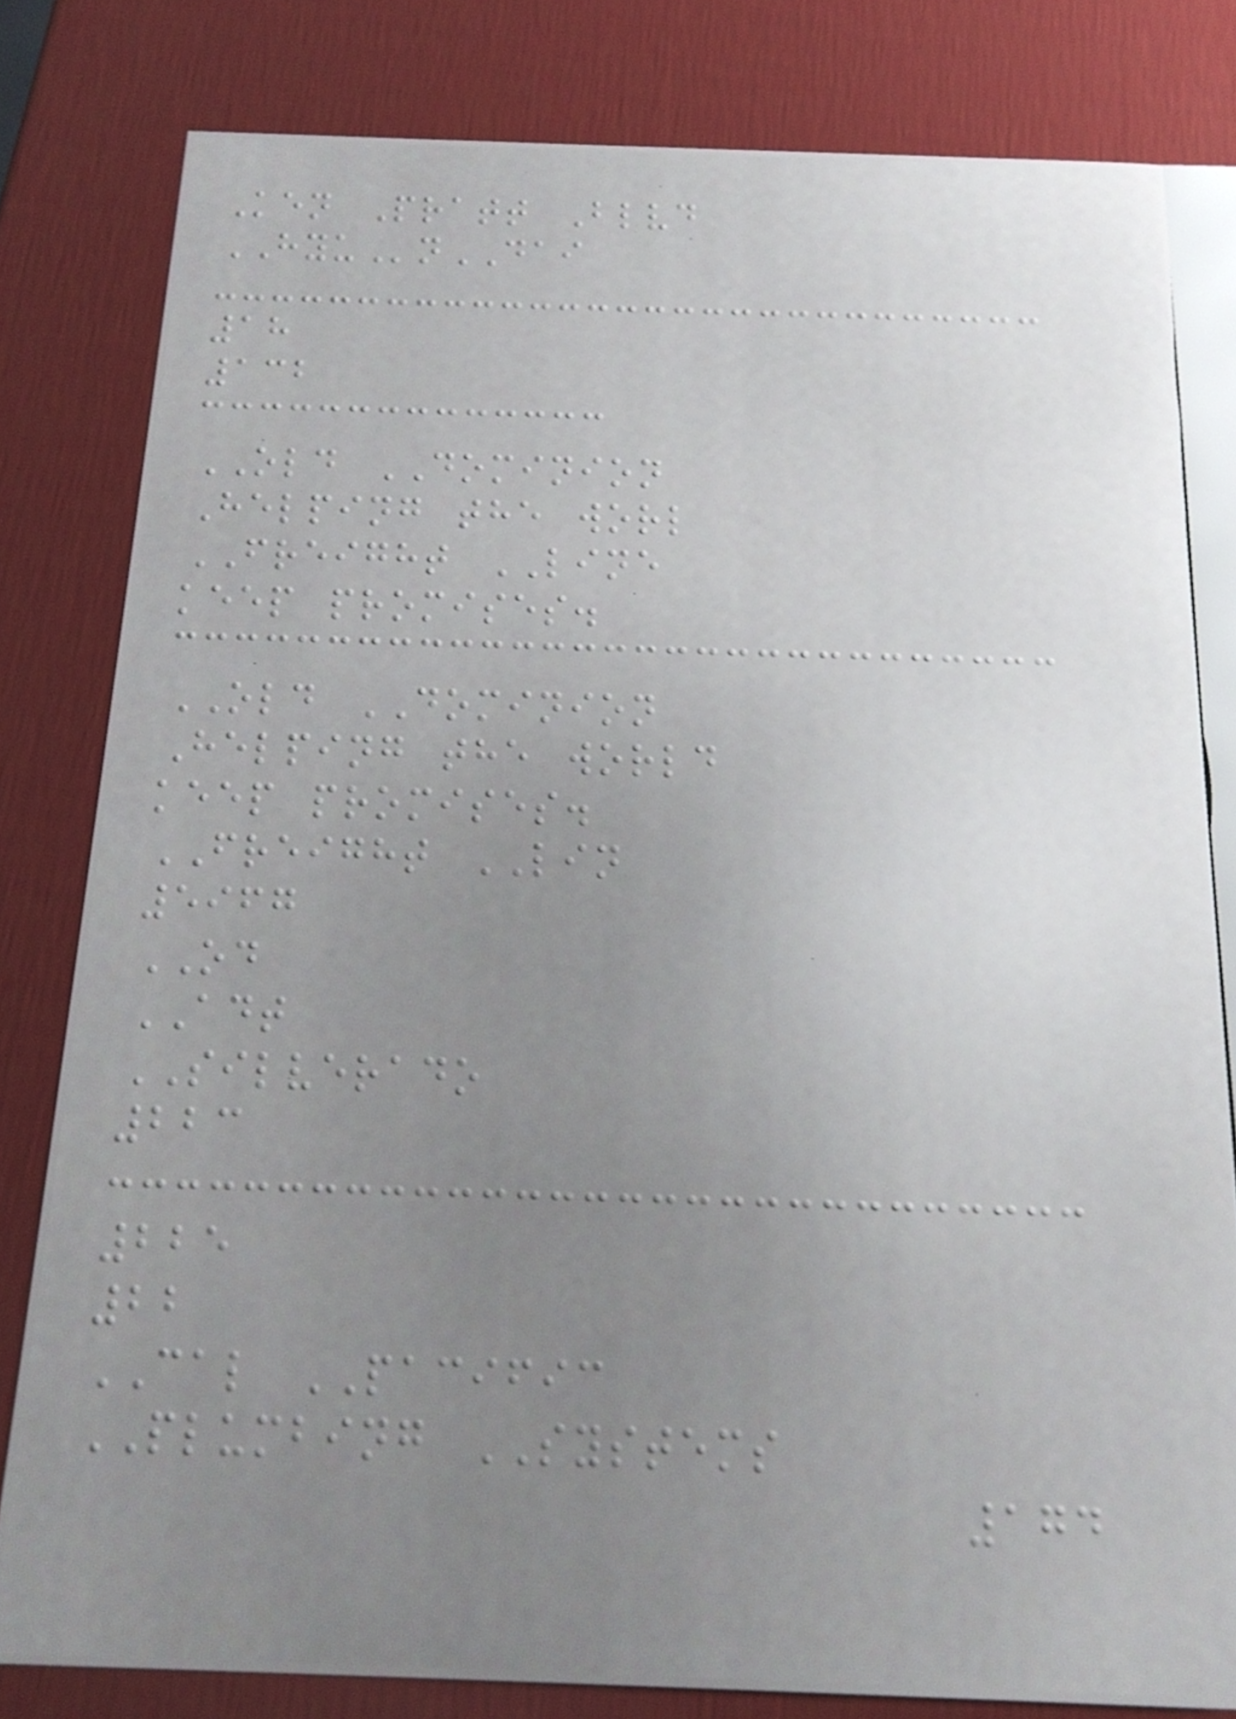Ken Pratt Blvd
HYUnDAI
18
132
OLD DOMINION
Helping the worl
FREIGHT LINE
keep promises.
OLD DOMINION
Helping the world
keep promises.
FREIGHT LIN
5967
OD
ADT
SILVERADO
223
225
22
CAL PACIFIC
PLUMBING SYSTEMS
174
